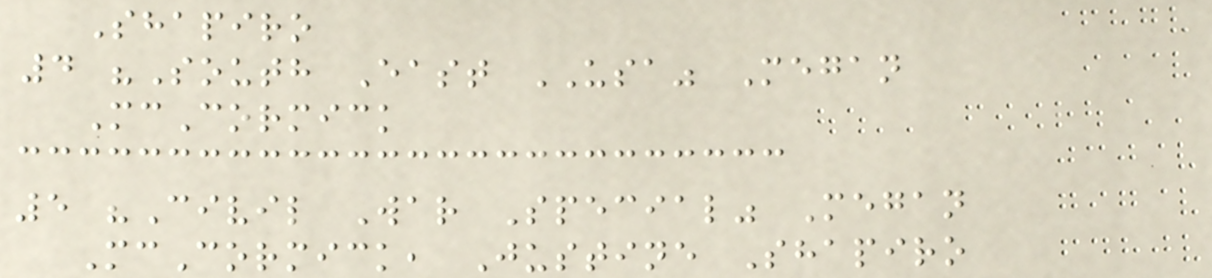Shapiro
4 "South East USA" Megan
McCormick
5 "Civil War Special" Megan
McCormick, Justine Shapiro
